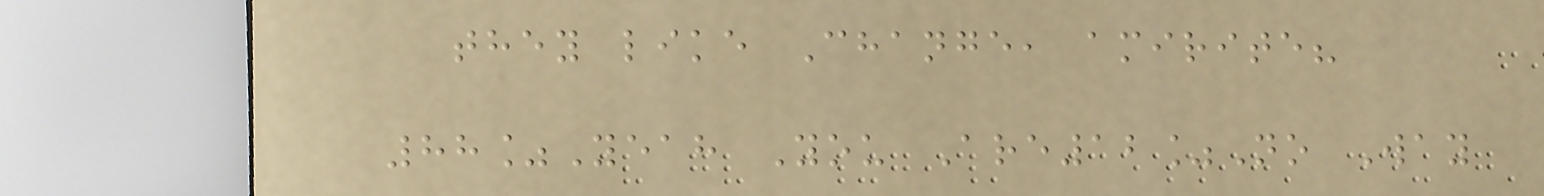they like Change, amirite?
88%Yeah You Are12%No Way
